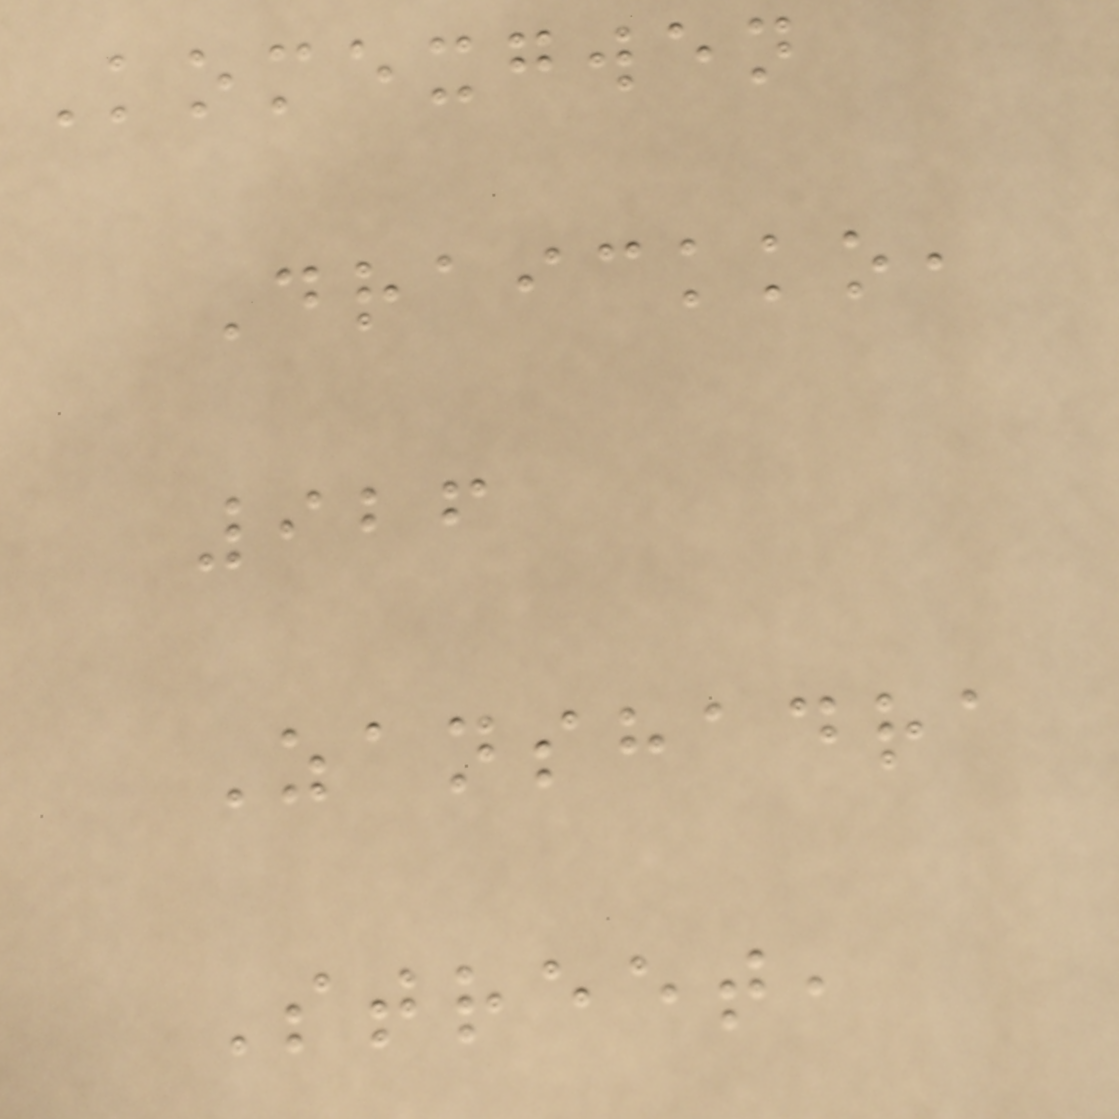Komexgwen
Draickko,
926
Zanshadra
Street,
